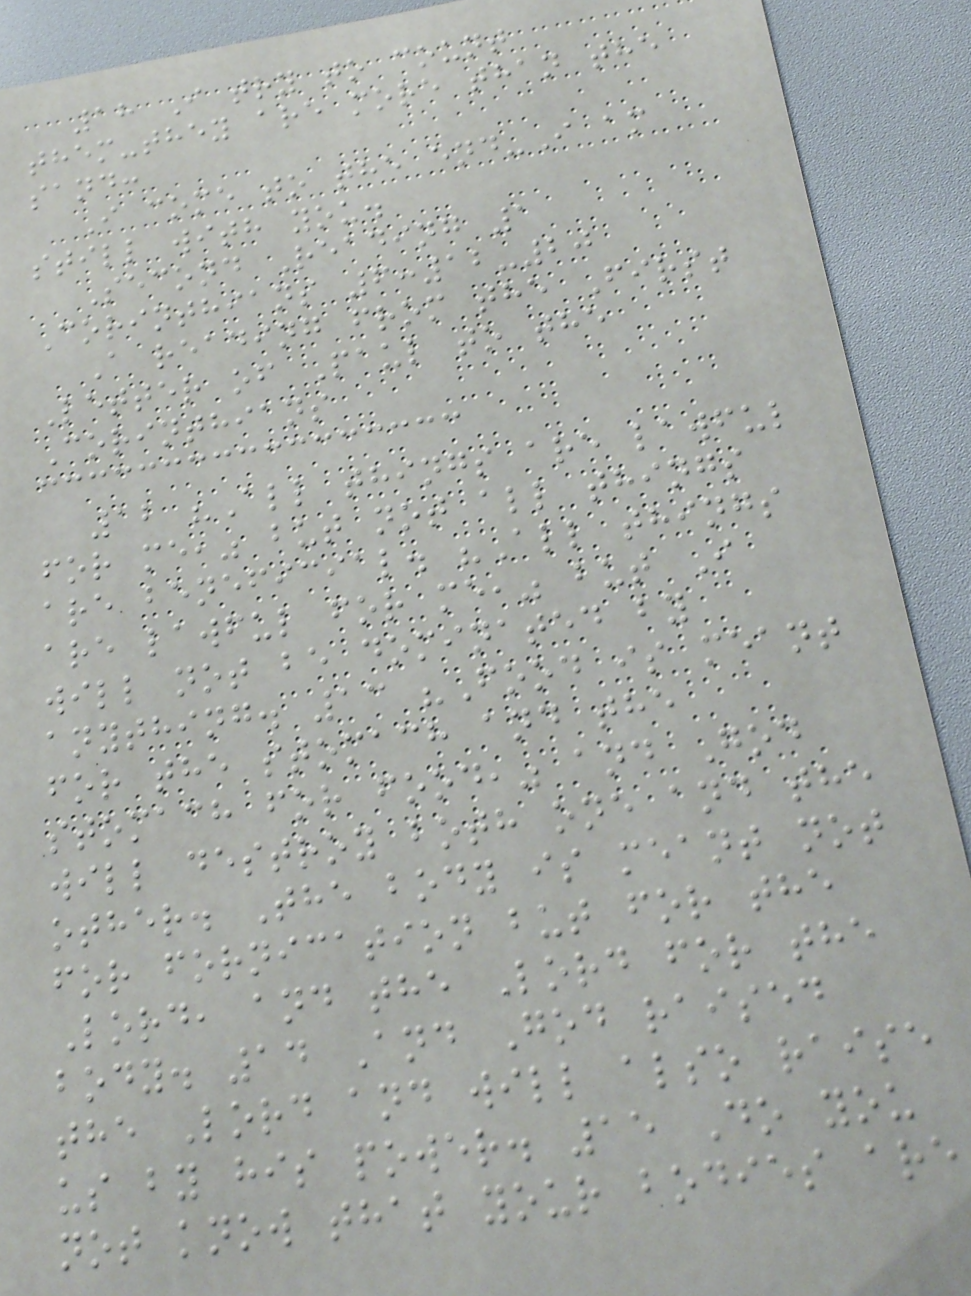18 I try to count
them-they are more than the
sand:
I come to the end-I am
still with you.
Second Reading 1
Corinthians 6:12-20
A reading from the First
Letter of Paul to the
Corinthians
12 "All things are lawful
for me," but not all things
are beneficial. "All things
are lawful for me," but I
will not be dominated by
anything. 13 "Food is meant
for the stomach and the
stomach for food," and God
will destroy both one and the
other. The body is meant not
for fornication but for the
Lord, and the Lord for the
body. 14 And God raised
the Lord and will also raise
us by his power. 15 Do you
not know that your bodies are
